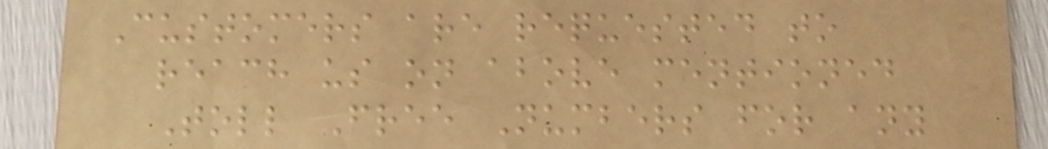Customers are requested to
reach us on above mentioned
Toll Free Numbers for any
